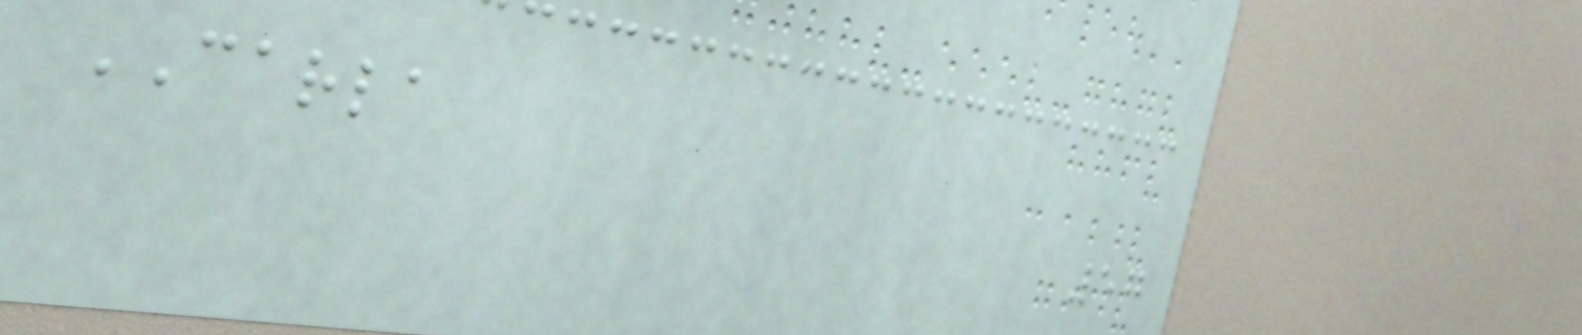CARLA
57
